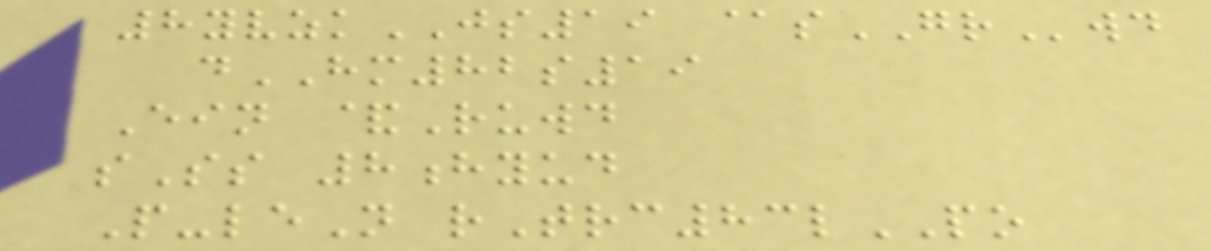8yvzkJS19 @sGRwd
dHM82s19
Ein &Ruwd
sSs 8hyud
P-leN rTrc83lPO
